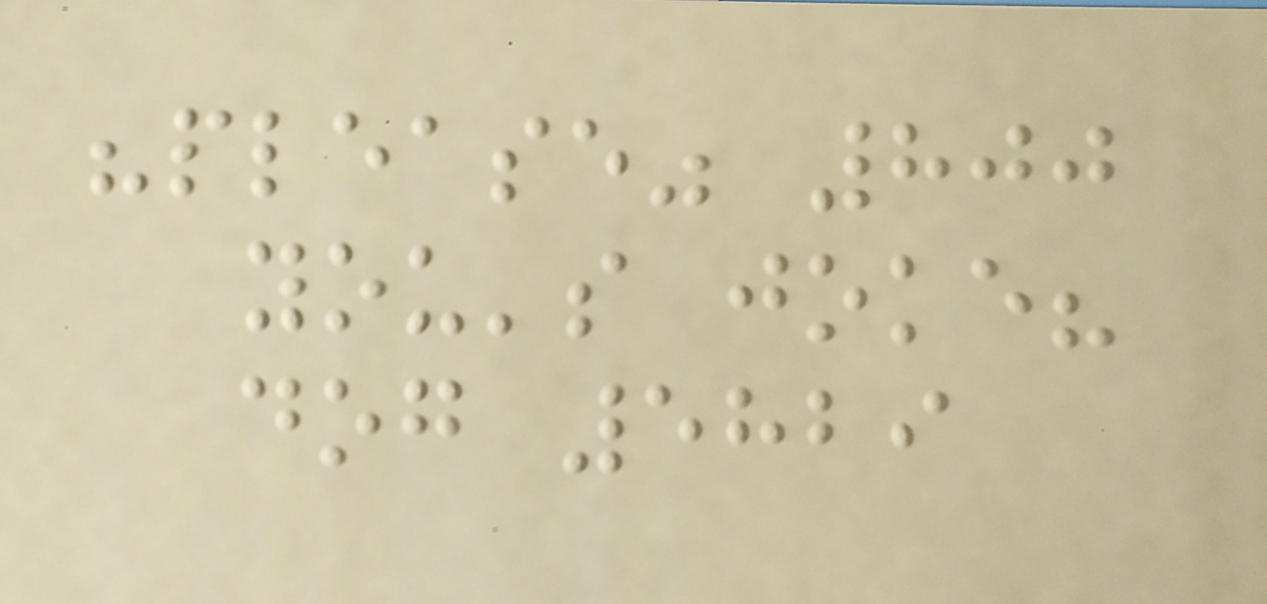"please" 800
you's joke?
dog 5829
